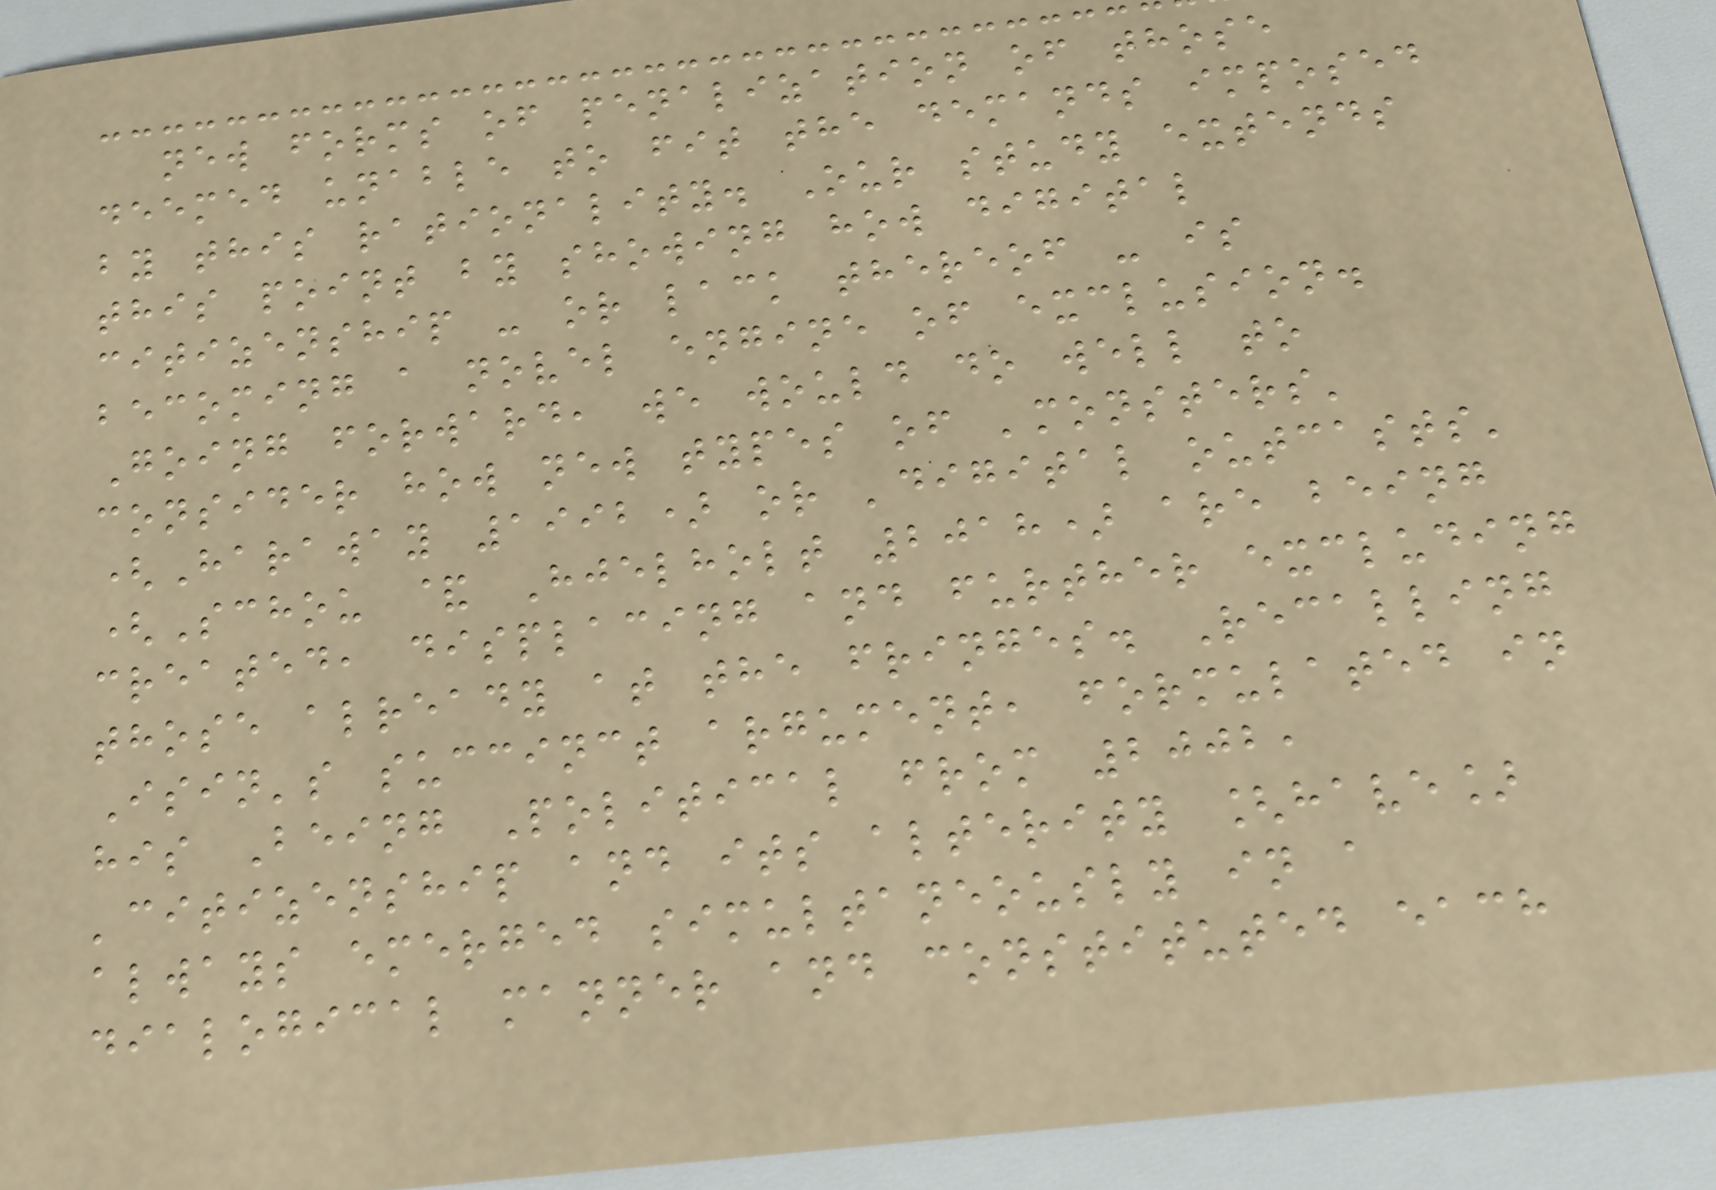new forms of penalization of those
deemed unable to fit the demands imposed
by this rationality. Our study extends
this point by showing how digital
citizenship - or lack thereof - is
becoming a novel engine of exclusion.
Going forward, we would do well to
consider how new types of 'monsters'
(Haraway 1992) or 'digital outcasts'
(Schou & Hjelholt 2018) are being
created, displacing and further excluding
those already at the fringes. Recalling
Isin's succinct argument, formulated in
his Being Political from 2002,
'citizenship and its alterity [have]
always emerged simultaneously in a
dialogical manner and constituted each
